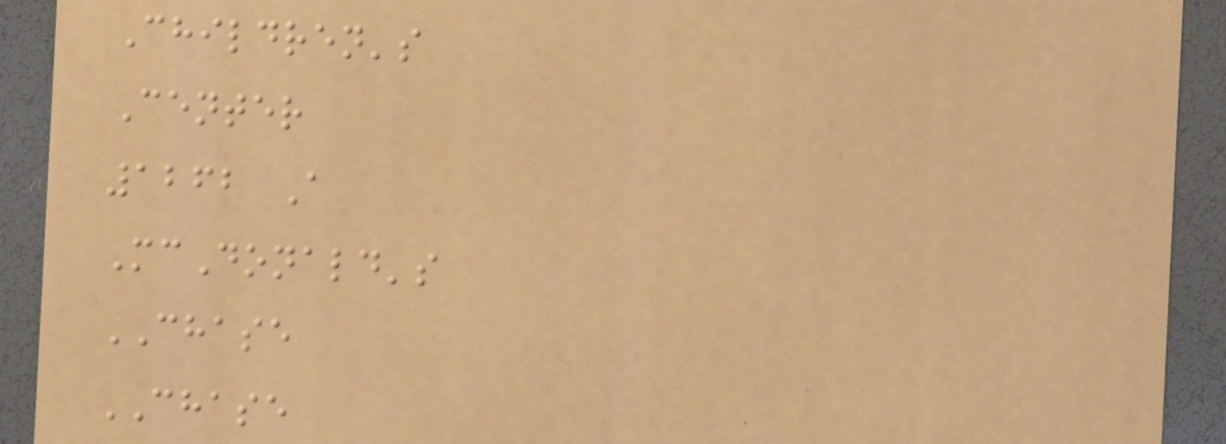Children's
Center
1262 A
McDonald's
CHASE
CHASE
